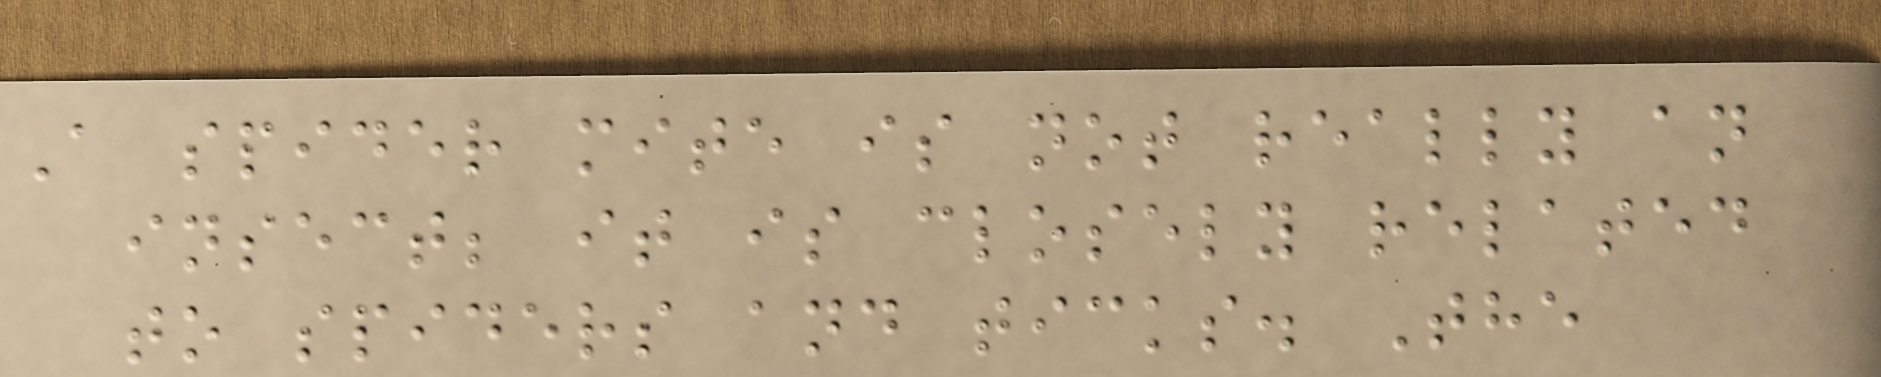A spider mite is not really an
insect; it is closely related
to spiders and ticks. The
